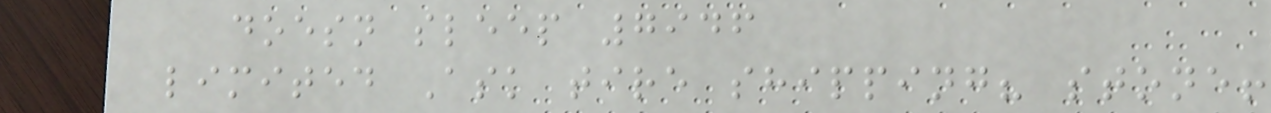doesn sleep 7946
limited Ask tire shipping? stone!
